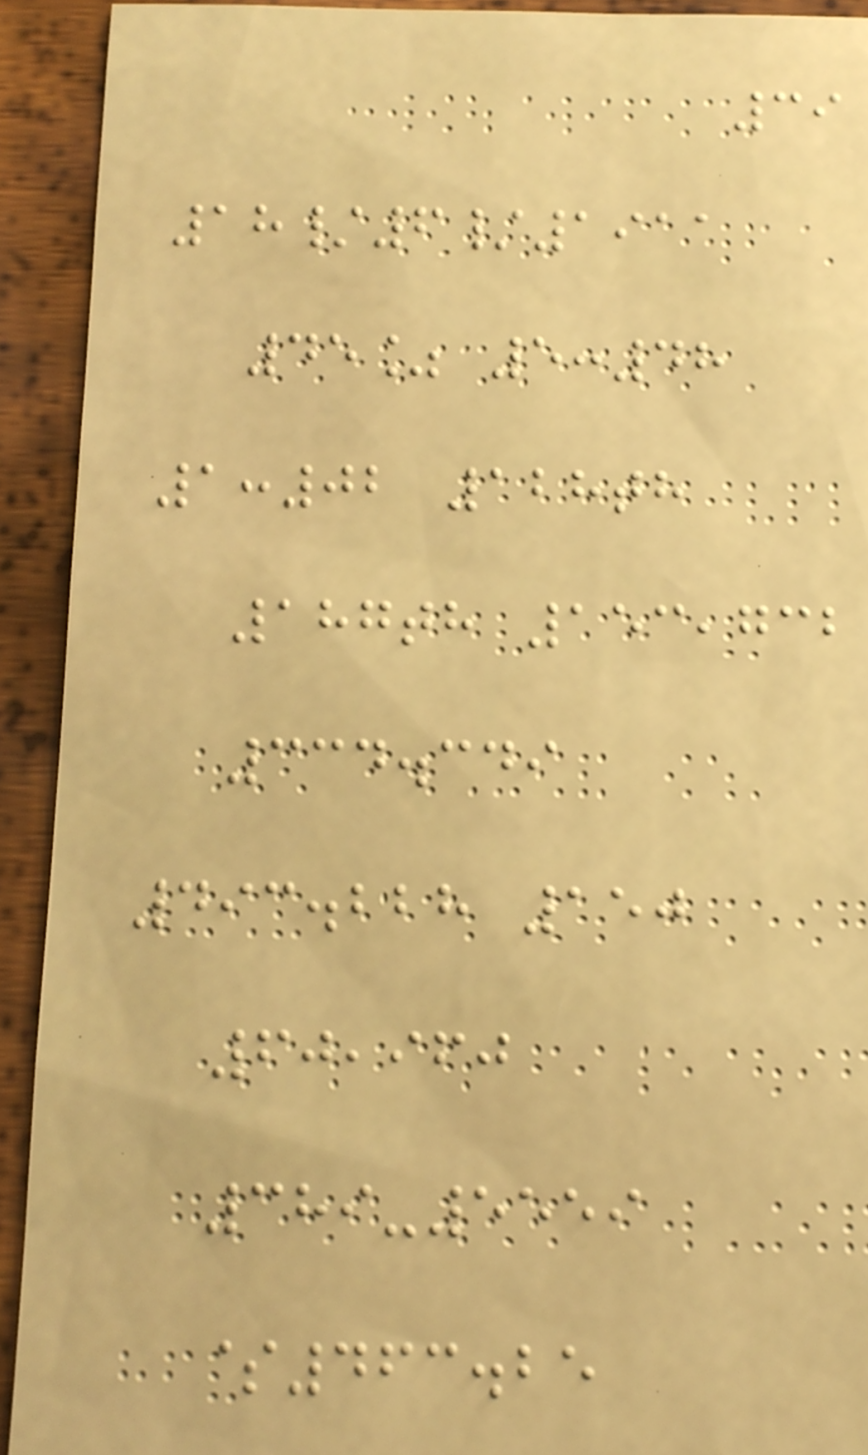39
18/6/1911
45% 5:48
1:02 128th
187th 153,732
334.349
493.228 150
60,960
389-5559
$463.25
